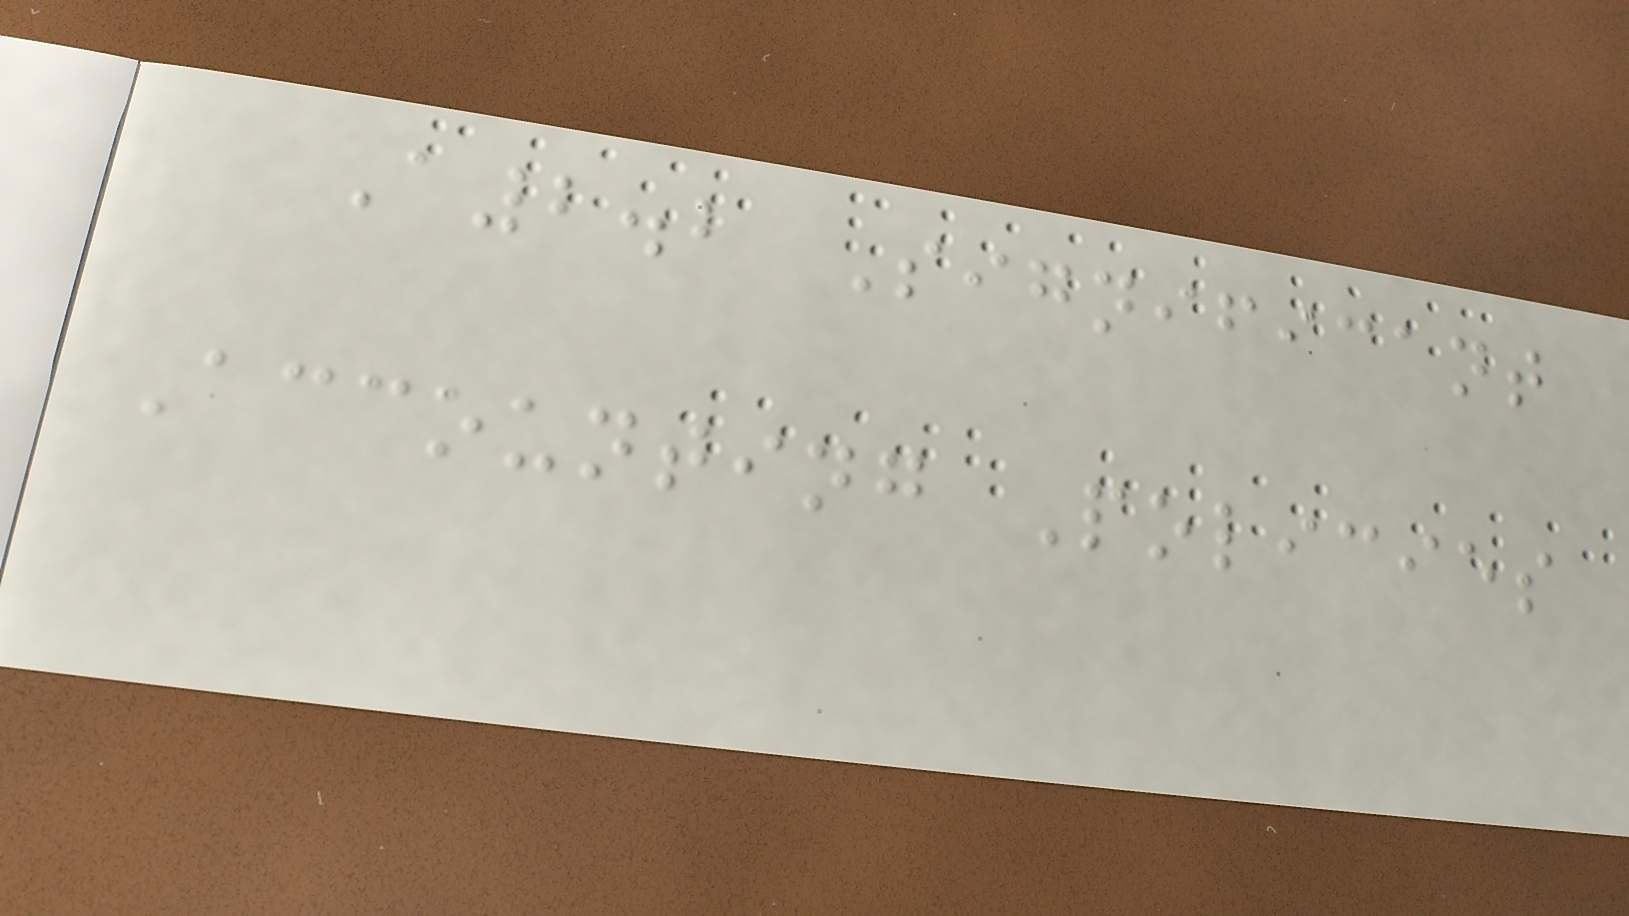A2.2 Significant
Accounting Policies
